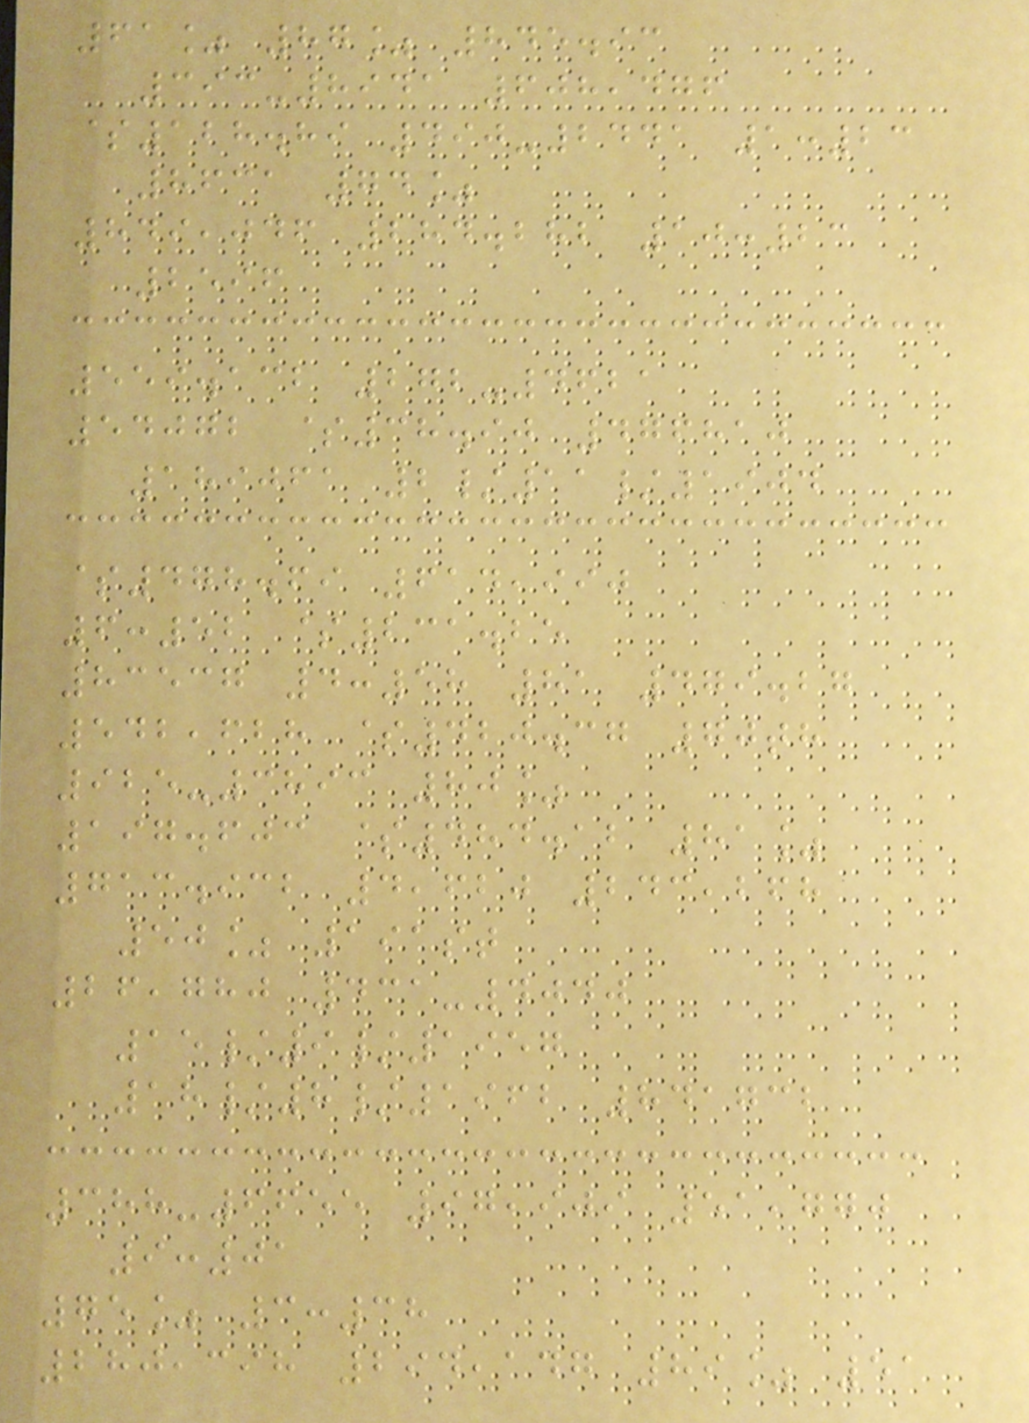61% 87% 845.93
393-8941 608,476
$128.89 490-2441 1:23
8631 74%
849,046 284.282 10:23
2596
559.132 272-4621
54072 $38.90 476810
189061 2/11/1904
$478.69 614,990
6:52 $231.25
83537 4:58 81 479.27
542,628 $420.37 70th
925-3893 80%
197.603 $484.12 81%
713.932 4,620 243,268
50% 191st
26,780 431-4040
15/9/1957
18/8/1962 841732
388-6655 97,909 51,770
9:01
75% 3:38
280,398 294,147 89% 51
